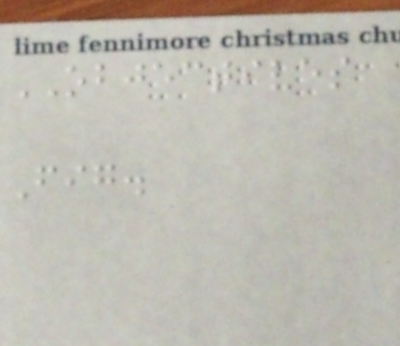OBJECTIVES
Fig.
